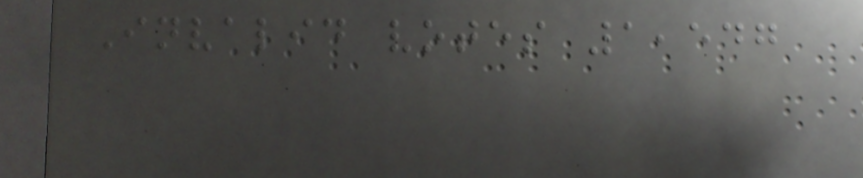Invalid votes 1,547
